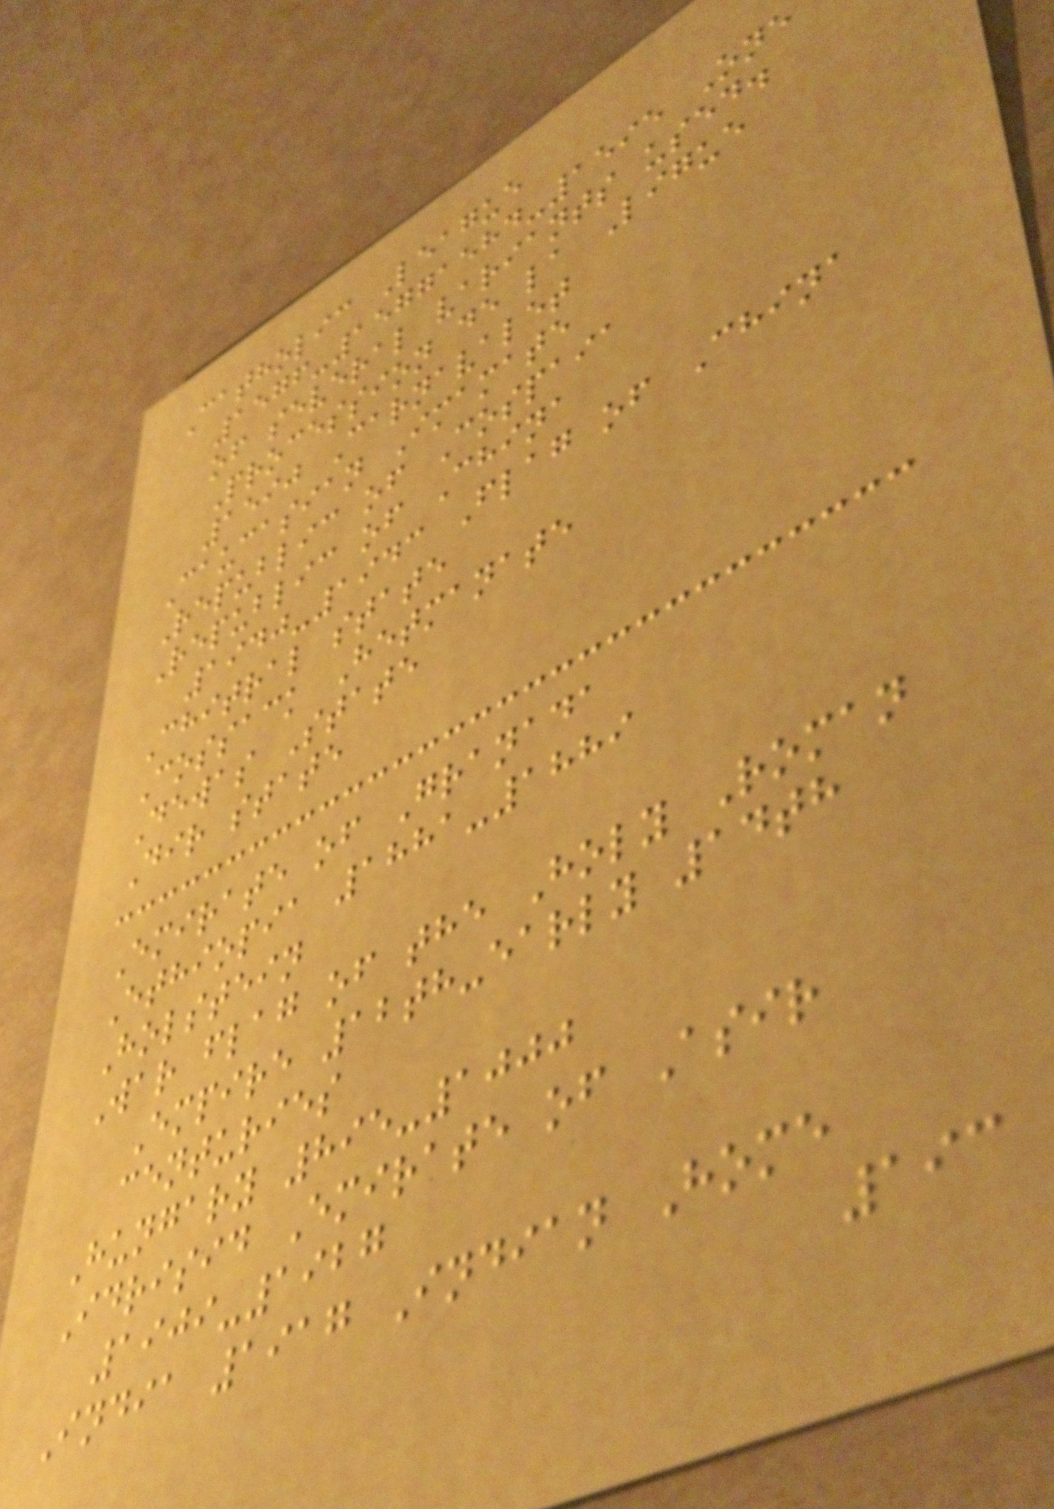Catholic League
1576-15771584-1595 One
of several variants used.
Procession de la Ligue
1590 Carnavalet
Caucasian Imamate
Republic of Cospaia
Republic of China
1940-1943 Flag of China
Chitral state
Cossack Hetmanate
Dewas State
Dir state
Emirate of Granada
Ethiopia 1881-1889
Holstein
War flag of the Holy Roman
Empire 12th-early 14th
centuries
Hungary 895-1000
Idrisid Emirate of Asir
1909-1927
India 1917 Indian Home
193
